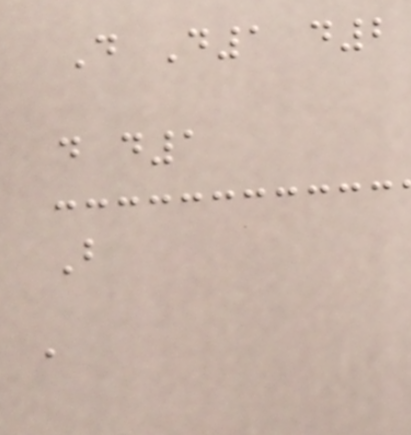D D1 d2
d d1
B
a
